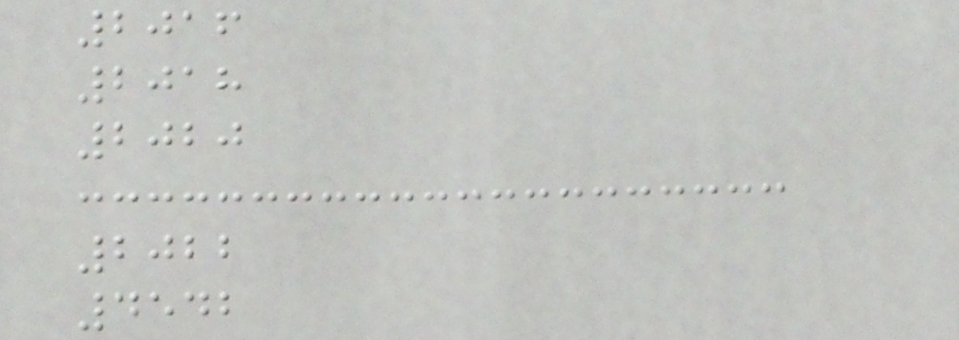2016
2018
2020
2022
4542
